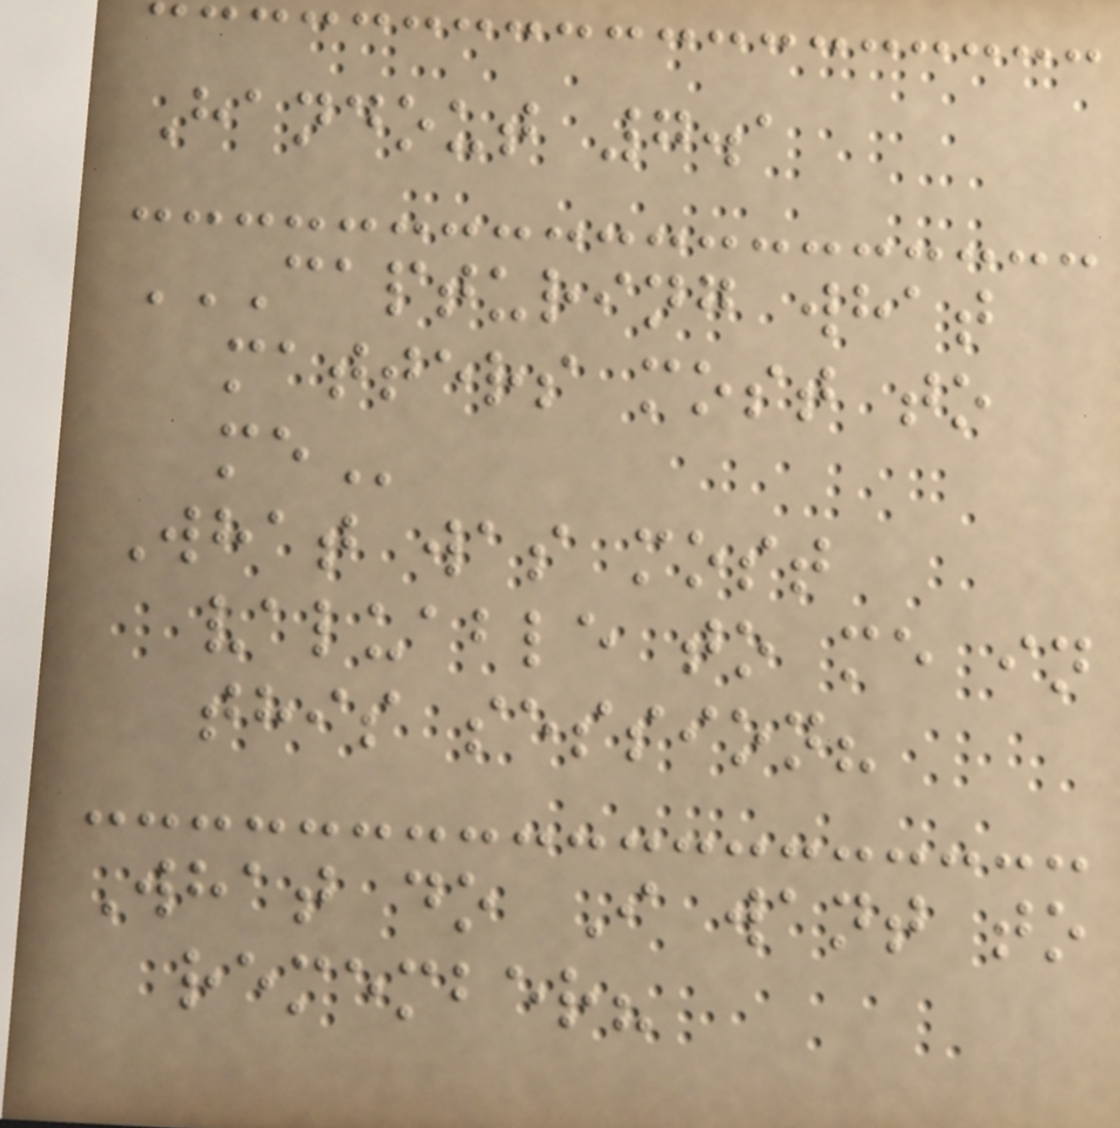Handout 7.1
CAPTURING WHAT
MATTERS MOST TO
ME
What was most
valuable to me in
this session?
What do I want to
remember?
